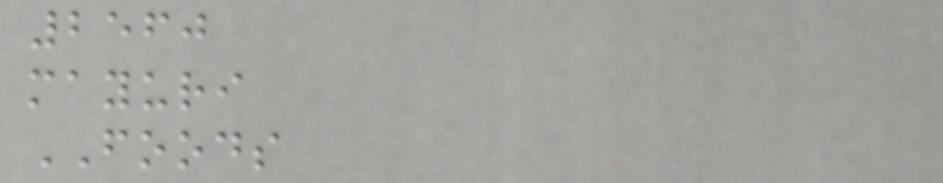2560
mayuri
FOODS
